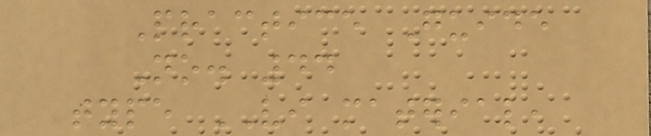Practice Guide
No. 44
type VI material,
